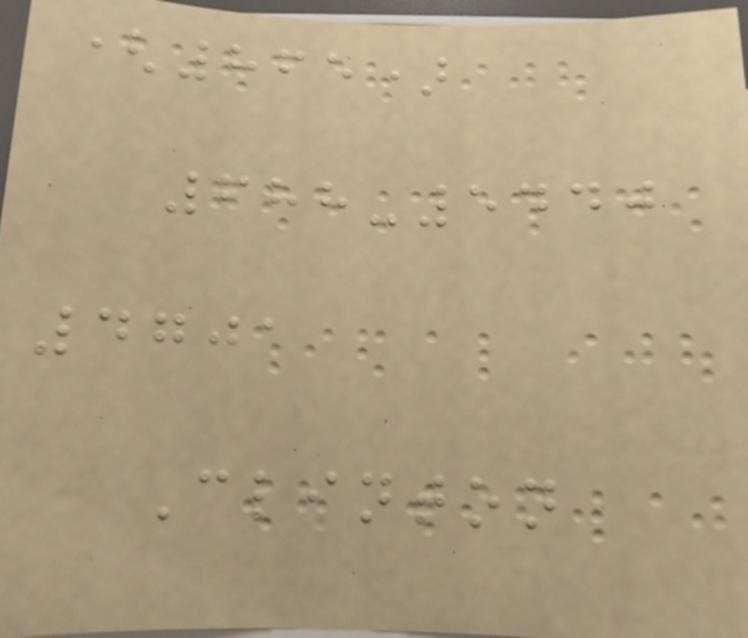(865)
688-5440
4701
Clinton
